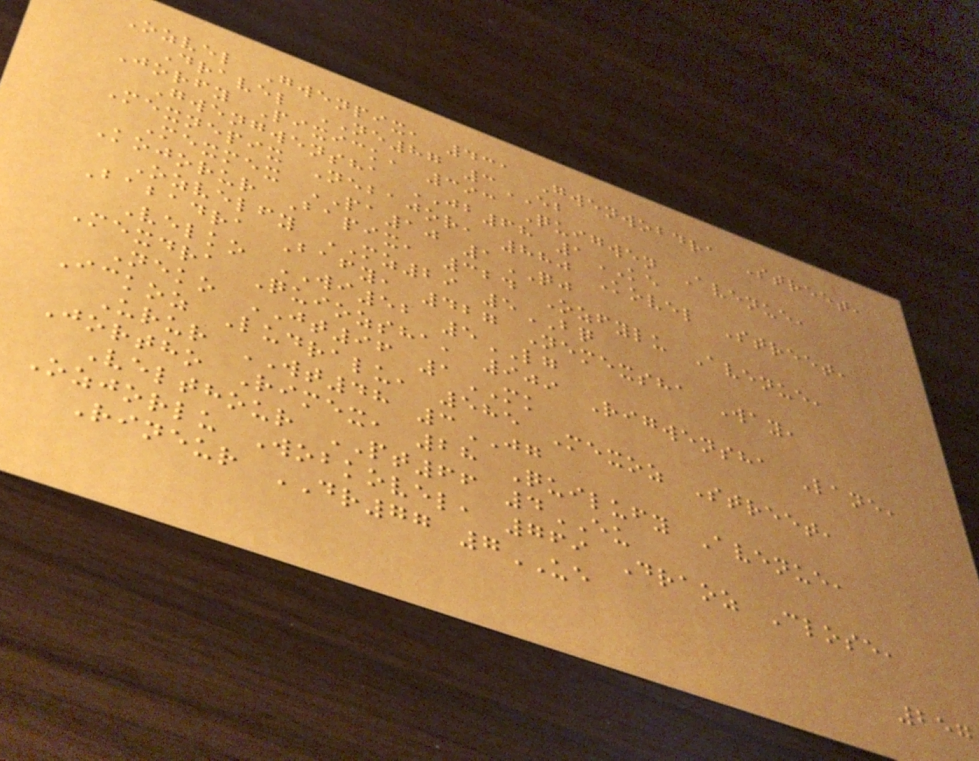Ozvel Gwenpix, 431 Gwenwobdra Street,
Dravel NE87 3EB
Jorfy Pixick, 393 Quigwen Avenue,
Gwengwensha JB68 1KE
Mexnepix Nebajor, 880 Kovel Street,
Mexmex PA10 1QJ
Kojorur Bapix, 324 Ozfylu Avenue,
Ozvelfy MZ29 5BQ
Babadra Bafy, 427 Nemexsha Way,
Velko WI52 5LG
Mexdra Quiozsha, 909 Rigwensha Lane,
Neko JT96 1MK
Ickoz Ludralu, 585 Mexoz Street,
Urur WT48 3JG
Jortho Rimex, 28 Quilufy Avenue,
Velthour PT66 4EU
Ozjorlu Wobkovel, 769 Draoz Close,
Rineur DR77 7UE
257
